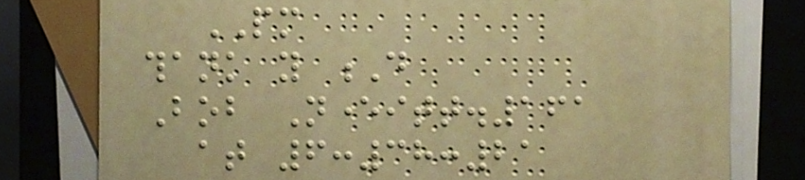PM
thank you D
Bob Neveritt.161
at 6:38:21
